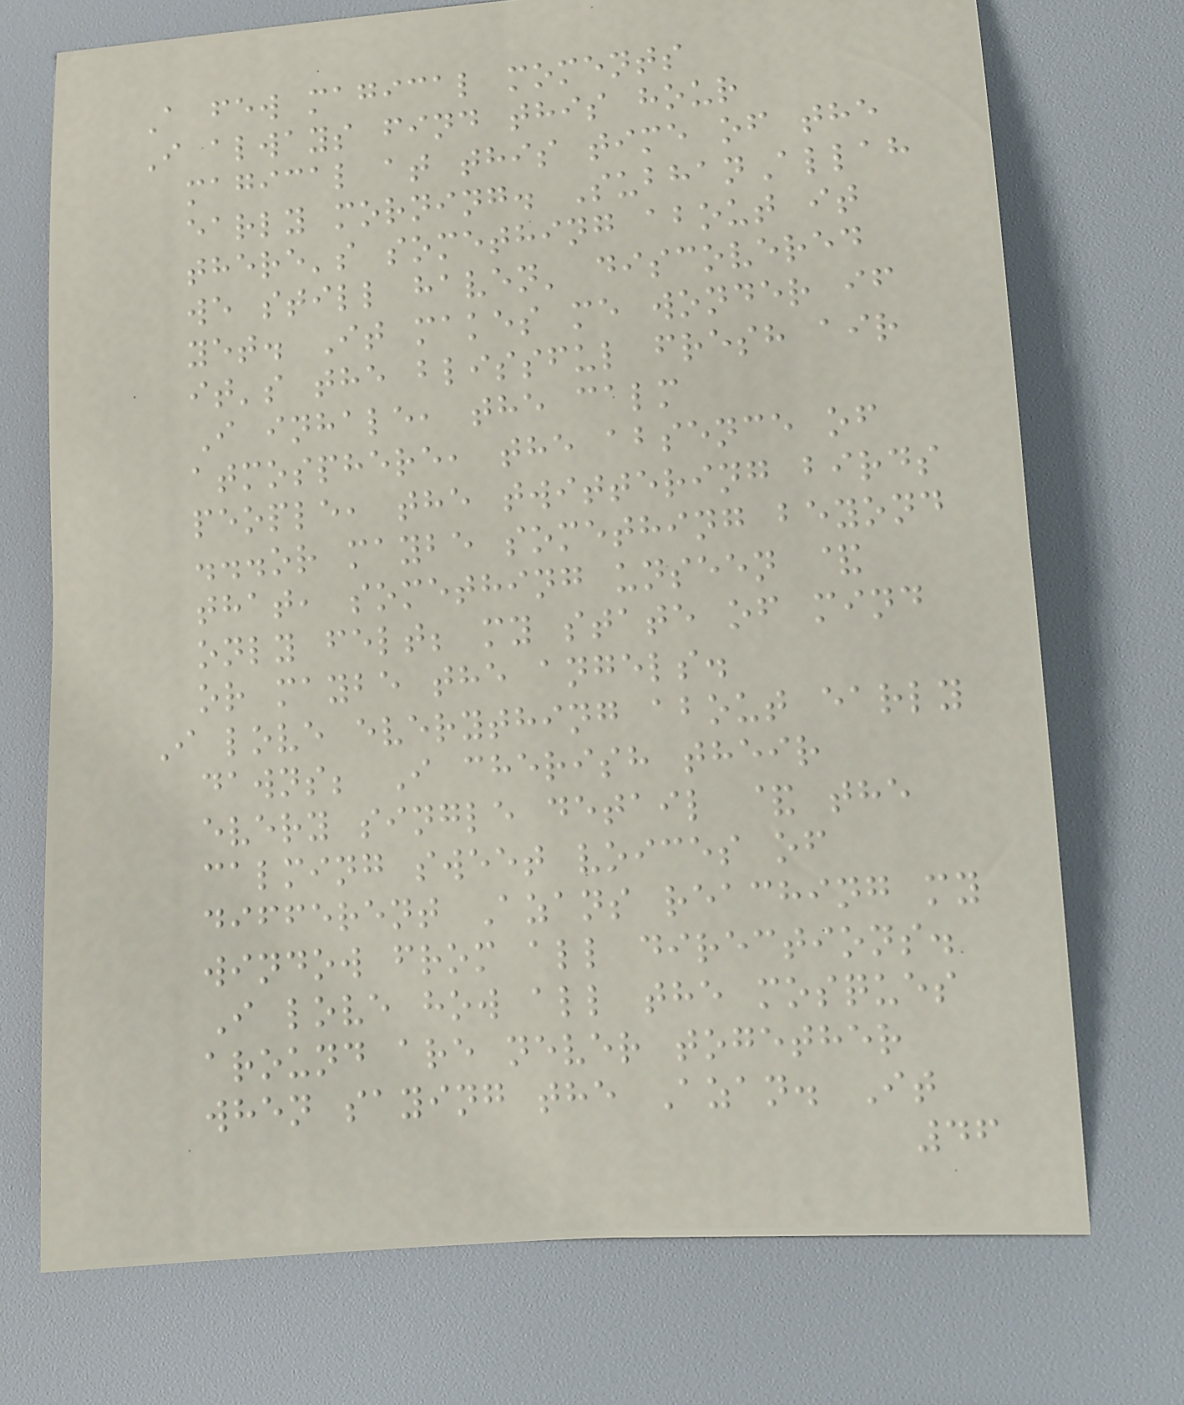A few magical moments
I always find this hour
magical at this time of the
early morning. SubhanAllah
there's something about it
we still haven' discovered
yet. It makes me wonder if
it's the blissful fresh air
I inhale, the calm
atmosphere, the absence of
people, the twittering birds
...or maybe something beyond
that, something unseen &
only felt; my state of mind
or maybe the angels.
I love everything about early
dawns; I cherish their
every single detail & the
calming sweet voices of
different Azans reaching my
window from all directions.
I love how all the mosques
around are never together
when saying the Azan. It
46
